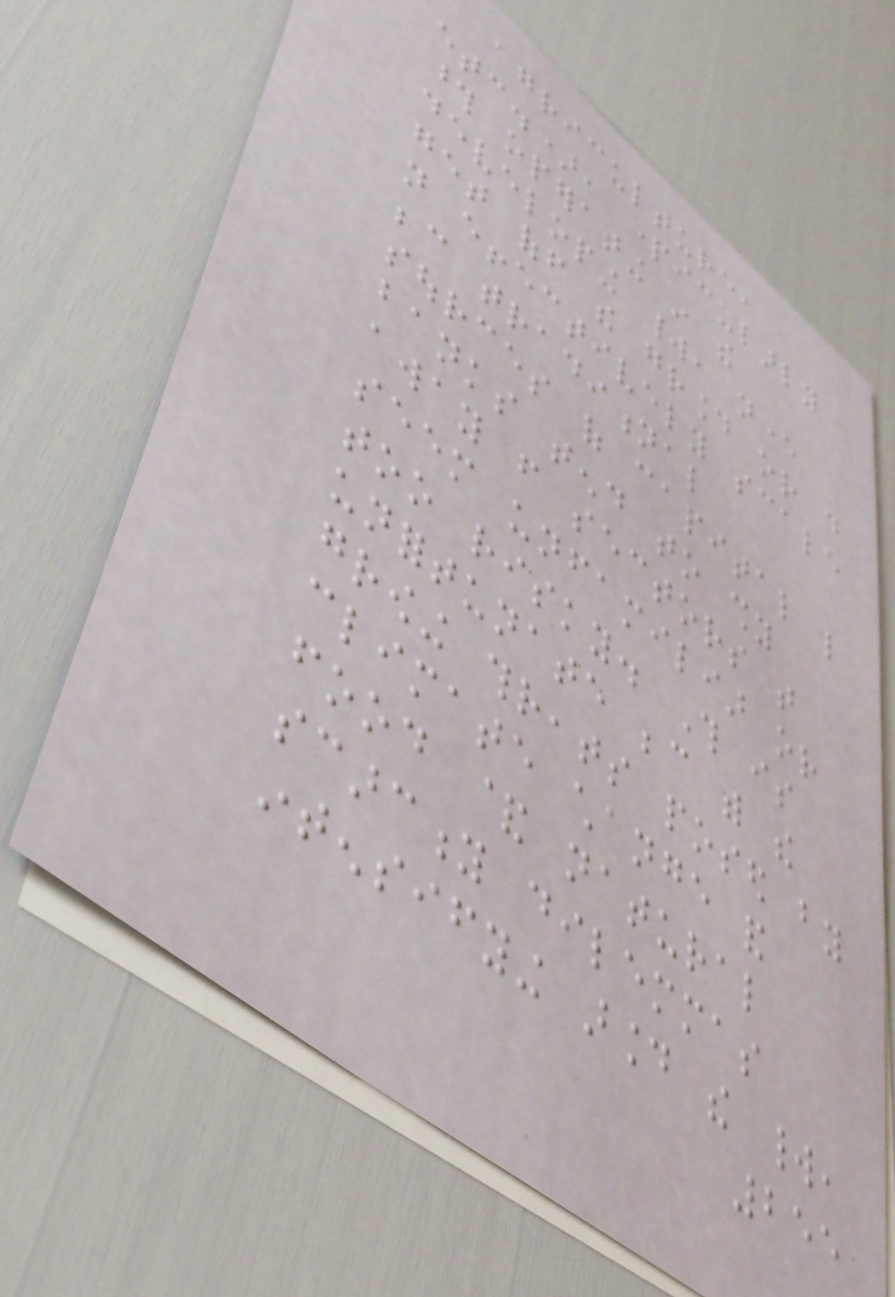agriculture,
etc.), particularly
those operating in the
developing world, never
get off the ground or do
not effectively scale
because traditional
sources of capital like
banks tend to shy
away from sectors that
seem unfamiliar or
too risky. This is
unfortunate because with the
growing threats posed by
climate change and
food & natural
scarcity dilemmas
intensifying around the world,
255
